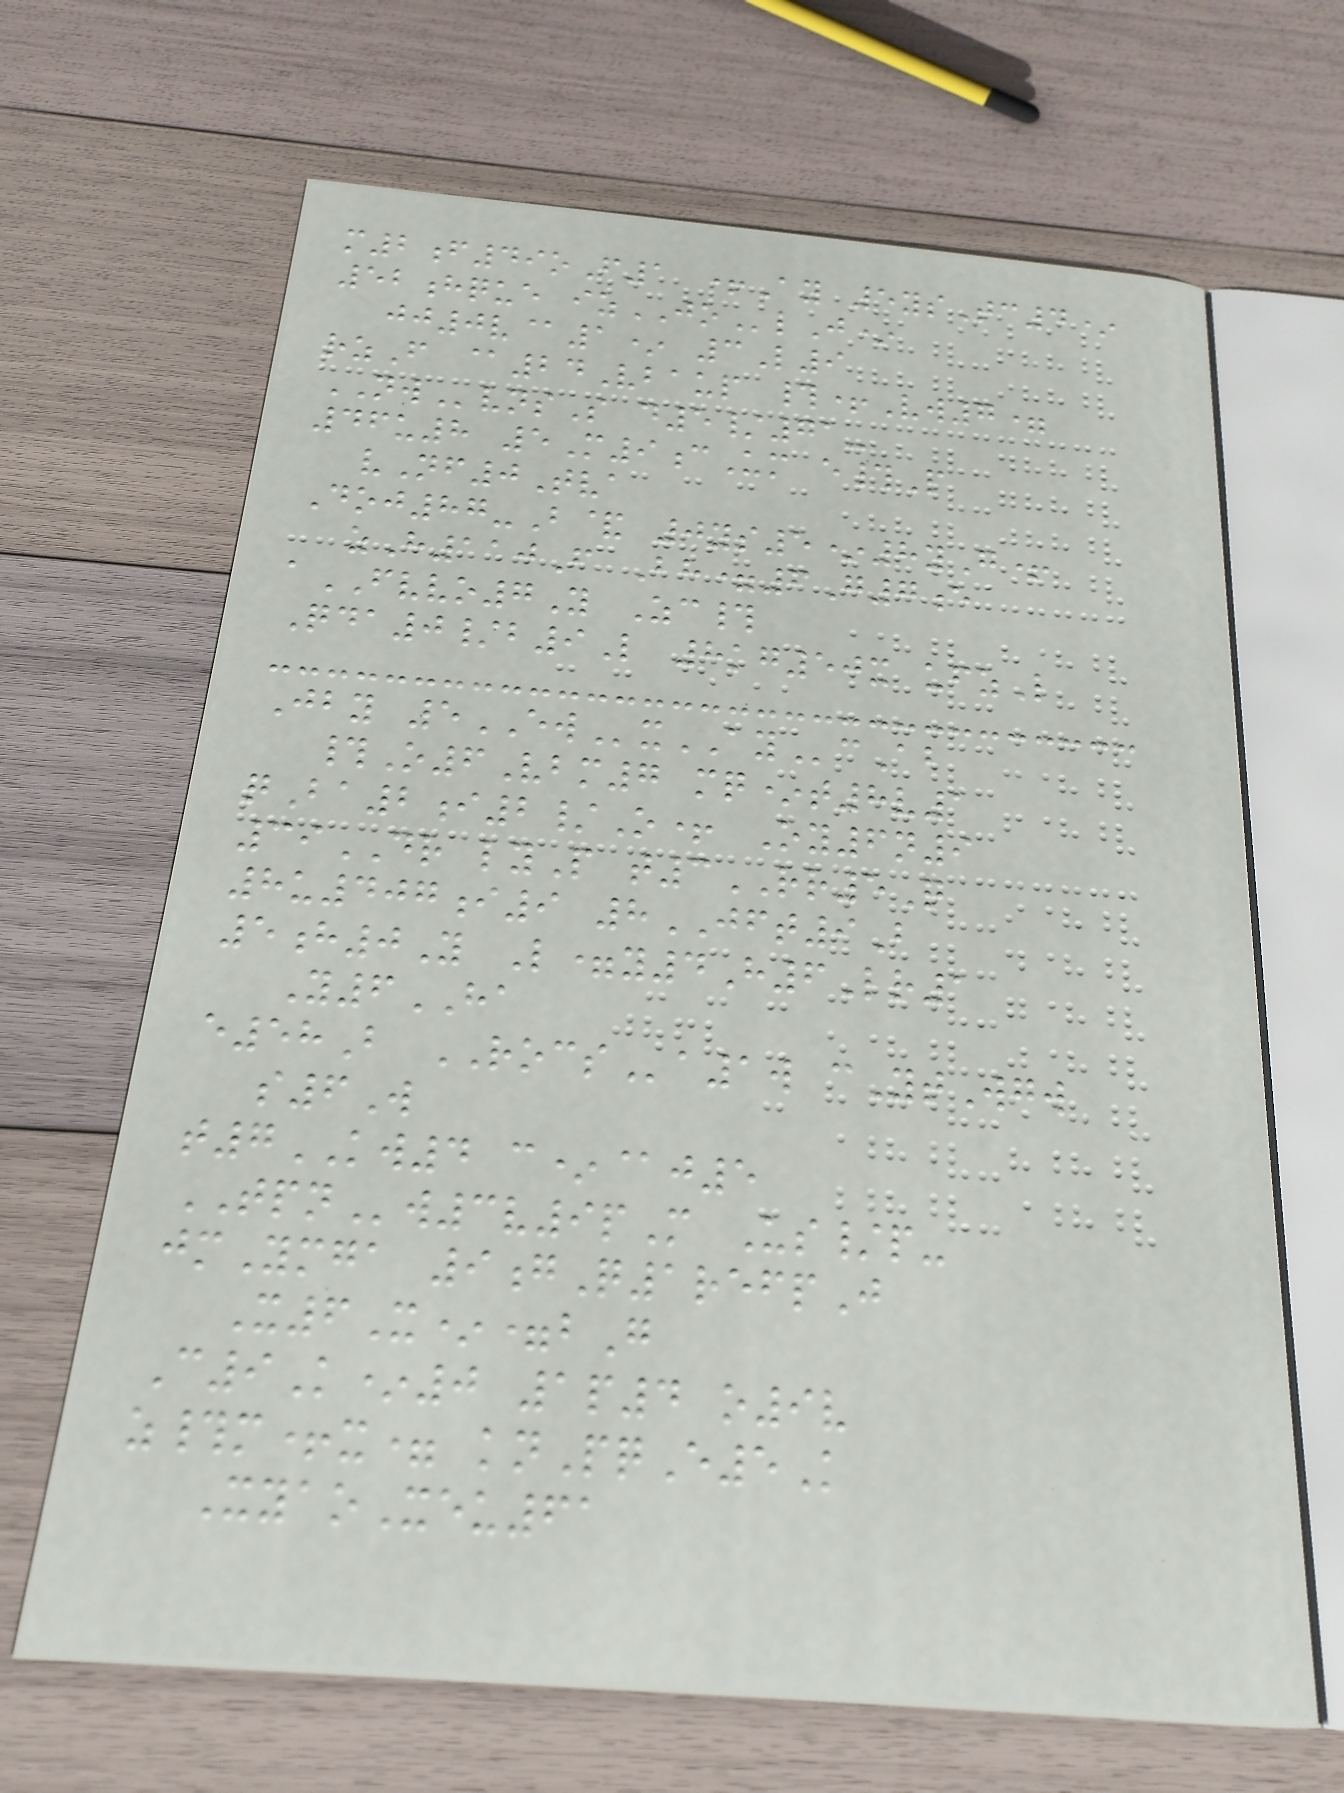m2f49oF1 +Ay 5ysTc4*
52hque izJOlJ*
jj0v@1* 3L9
rzF @24Vbaup #+Vw7=
NWvnsS d5/71-
46u8 5M9cUm e#P
vNf0Tva
Doj87-B& 0ys5*8yG+
zH110F Bh=6G7e
aFVVO7Y Zc#
Qda0/b9L 8kg50x ufzL
Jby 5EWxAYcAb
#O6Vbm7 mq*t8v1
qBa2i2/O+ Oy6n9
39DR lyP t3RR5Q
8u407i9 8JFT9B
5h0Y L=y4H6Lr1
Y6HA
e58B ROCSa1w cYtWgw
s6W
t7KW4 c*@j5
TPNw3v9pM Us/p-
jmYmga 9gQ1refpJ
X6X*=bG
C9K*0 1p4 o9v
z#m+x= knPqE5K
XyaoXeu61
